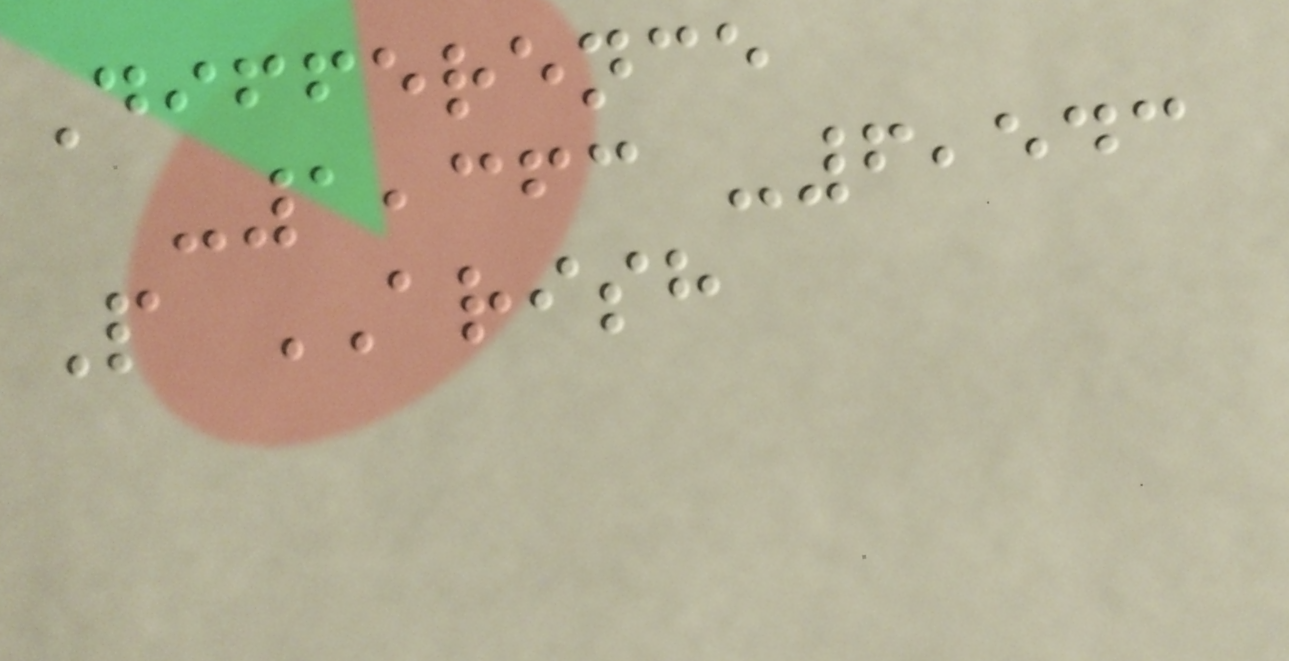Difference
-1,363 -6,543
P ARISH
